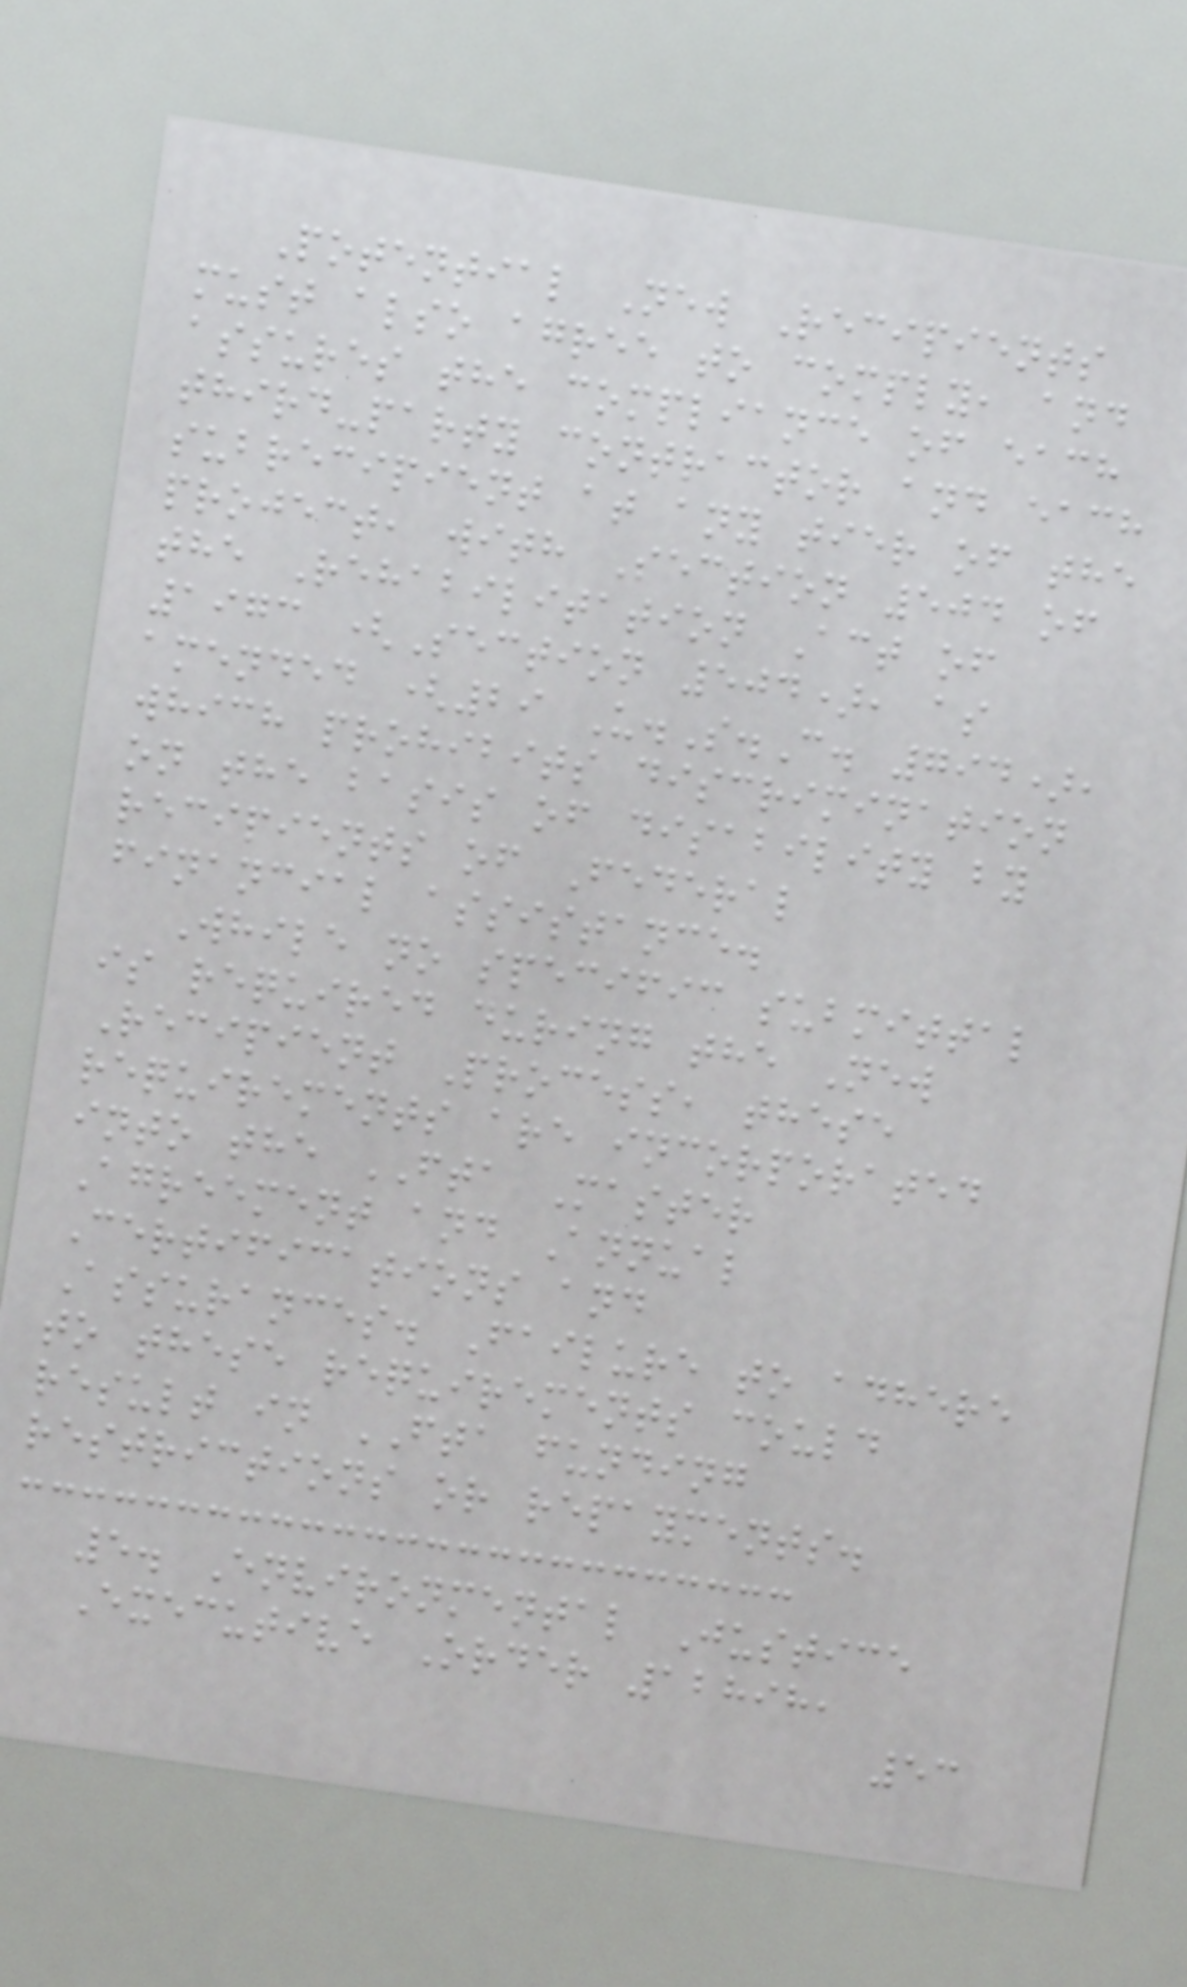Potential New Recipients
must also agree to comply, and
assures the compliance of each
third-party contractor and each
subrecipient at any tier of the
project, with Section 504 of
the Rehabilitation Act of
1973 (Section 504), as
amended (29 U.S.C. 794),
which prohibits discrimination
on the basis of disability by
recipients of Federal
financial assistance.
While no specific submittal
is required during the New
Recipient Process, these
requirements are incorporated
into the FTA Master
Agreement and Annual
Certifications and
Assurances. Failure to adhere
to these requirements could
result in FTA funding
restrictions or repayments.
5. Environmental Justice
Executive Order 12898,
53
